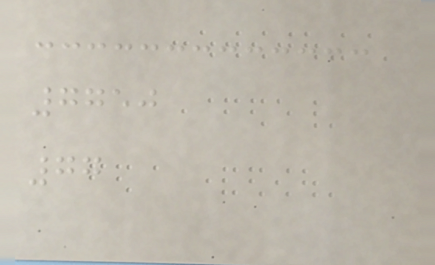7750
77
